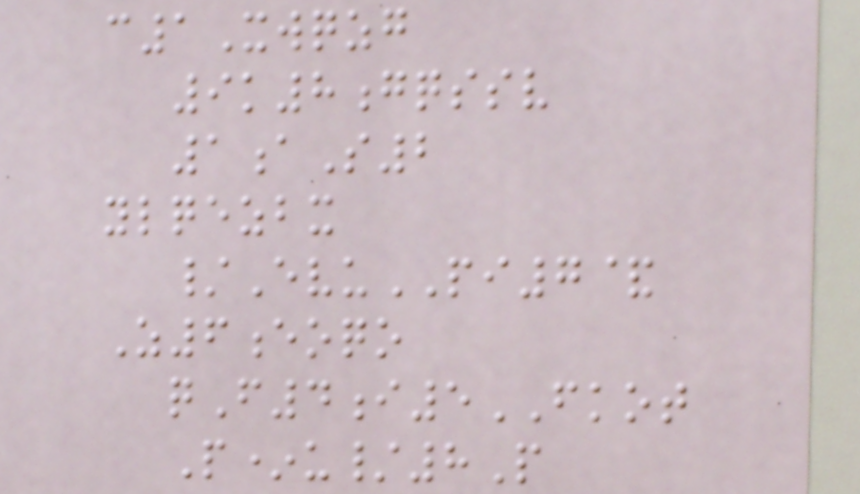c1Xwqzg
9k8gqssv
1aS2
ylqezbx
/EvuPI7&
Z6eoqo
qF4i5FKOT
P*u/8P
